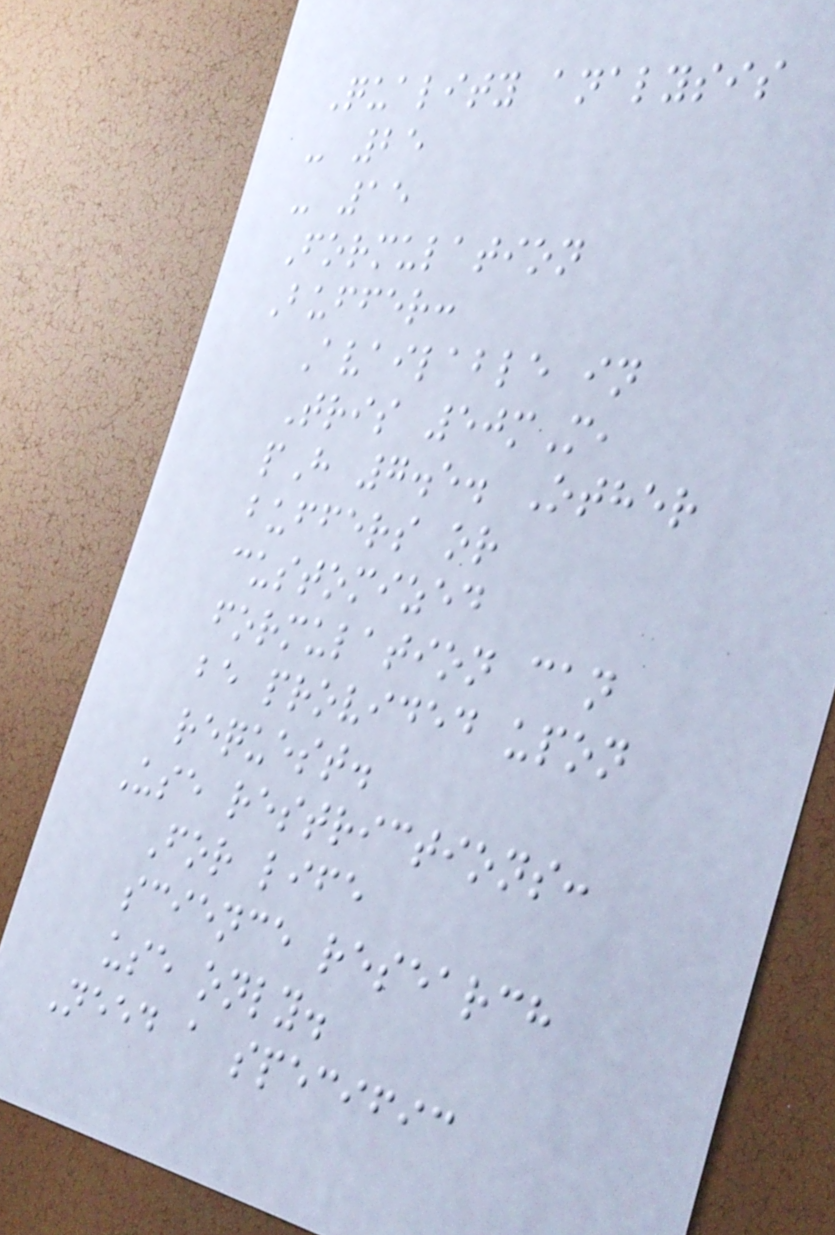Quality analysis
- 25
- 15
Formulation
Buffer:
Available in
Tris 50mM,
pH 7.5. Other
buffers or
customized
formulation can
be provided upon
request.
Use restrictions:
For life
science research
use only.
Need a specific
